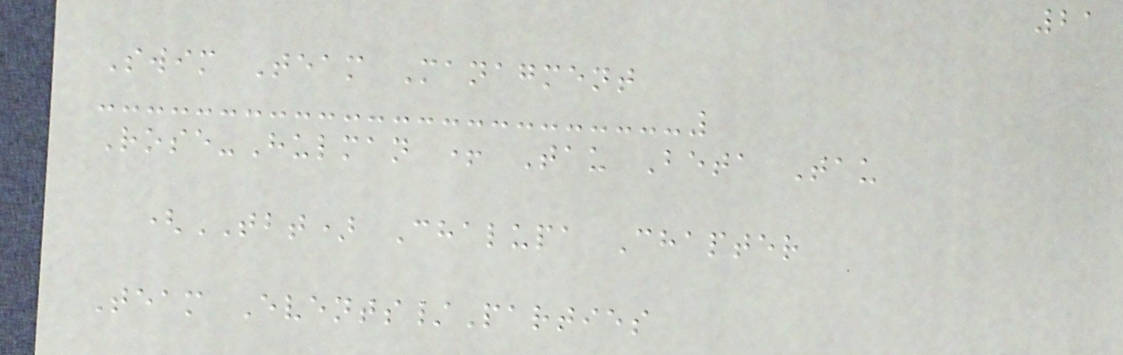21
Swim Team Managment
Rose-Hulman + Tau Beta Tau
(TBT) Chalupa Chapter
Team Events/Parties
